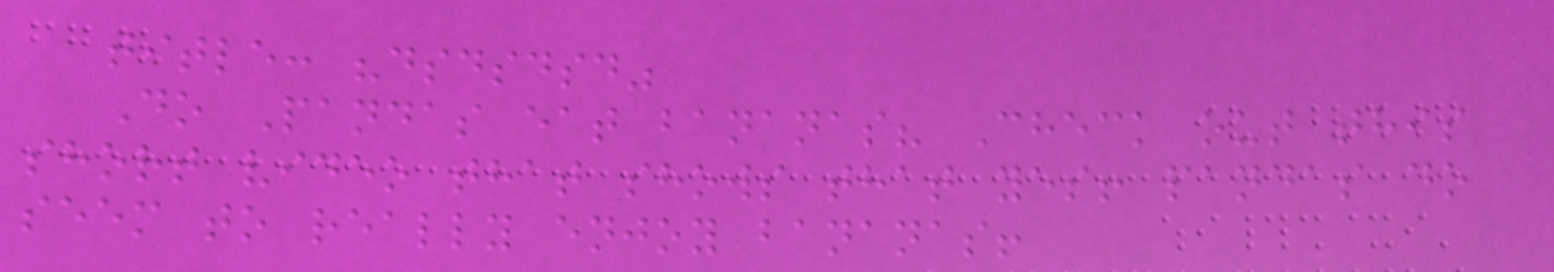title: "dsdsdsd"
Do Pandas eat bananas? Check out this
short video that shows that yes! pandas do
seem to really enjoy bananas!
